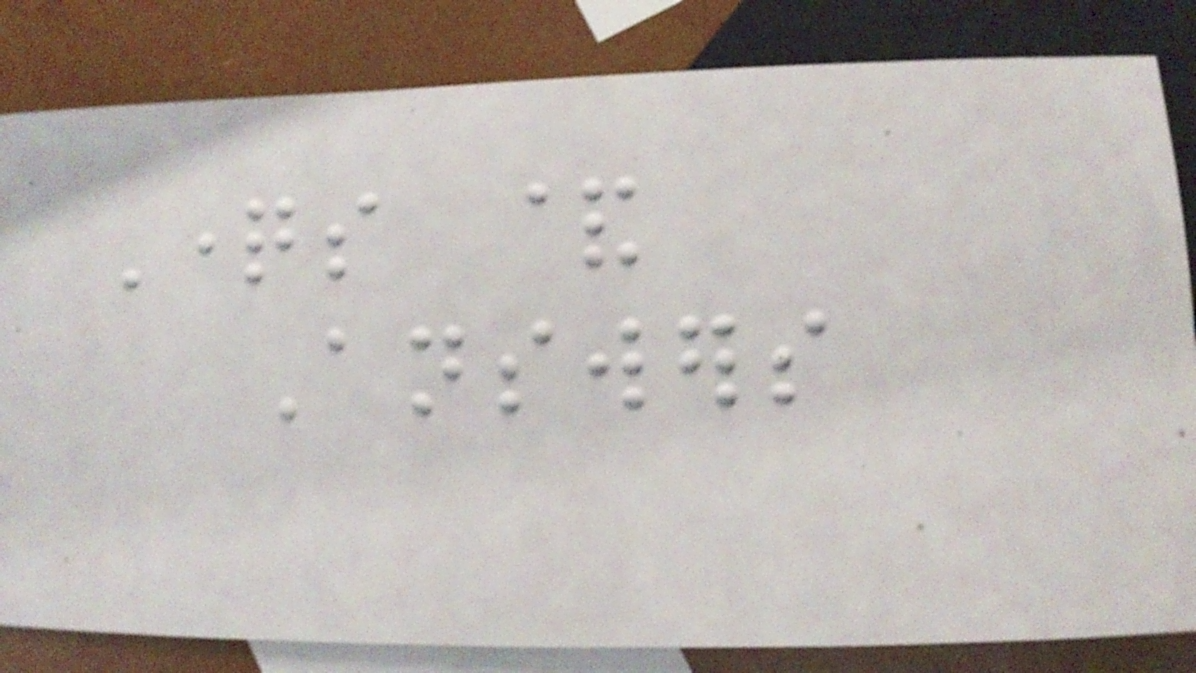Questions &
Answers
